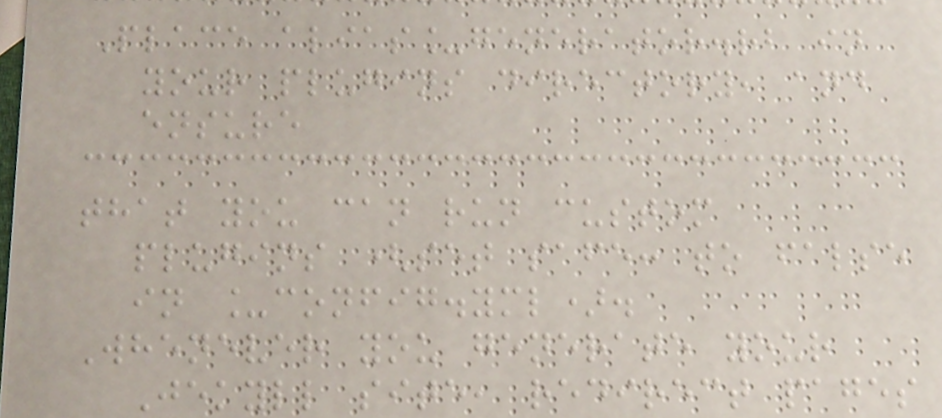Place alias_generator.rb in
your plugins directory, and
ensure
that you can run custom
plugins (set safe: to false
in _config.yml).
Whenever you generate your
Jekyll site, redirect pages
